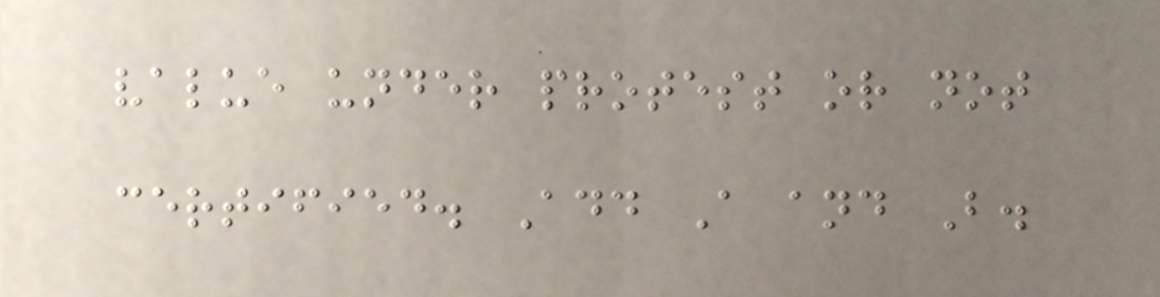value under protest or not
certified. Add A and B.
